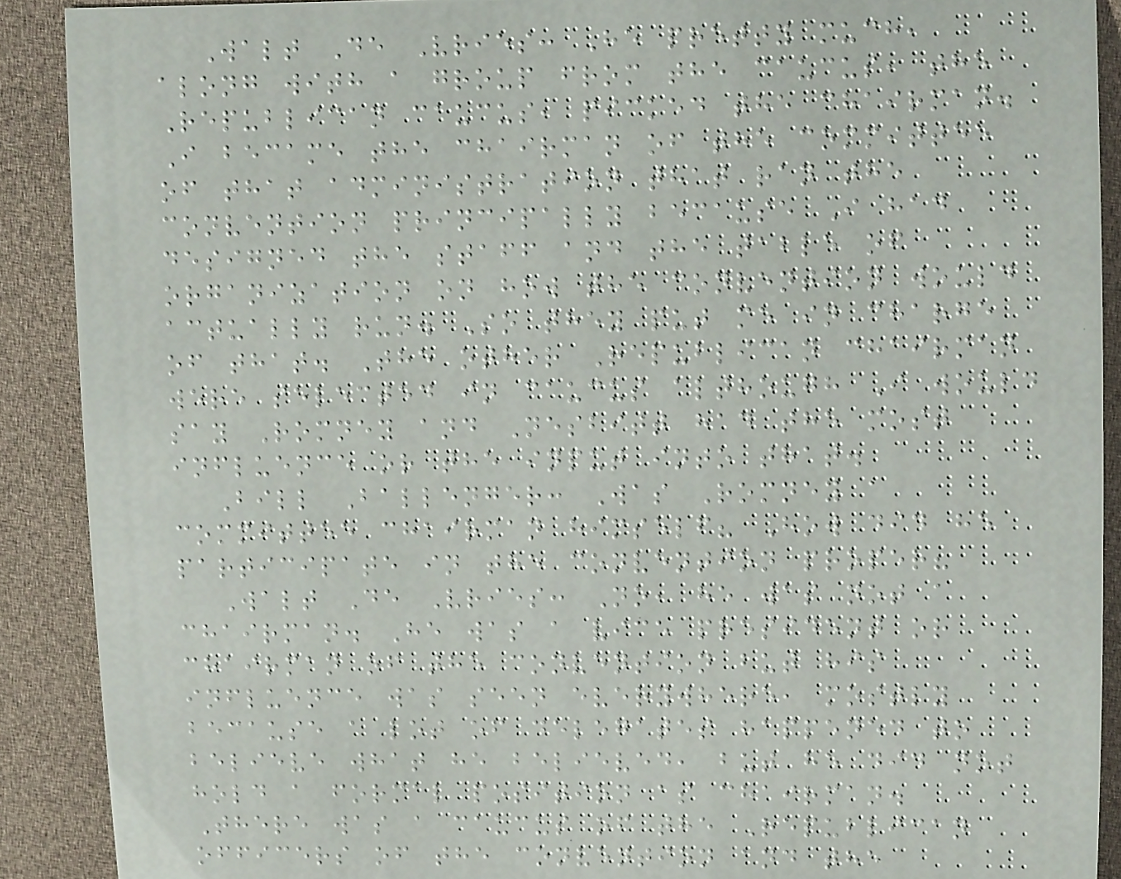Walt De Vries: He pretty much,
along with a group from the caucus, the
Republican caucus, picked the chairman.
I became the chairman of the committee
of that administration that ran the
convention principally because I had
designed the staff and the table of
organization on how the convention would
actually run. So they put me in charge
of that. The other Republican chairman
were selected in caucus although I would
say Romney and Nesbitt had the most
influence or the input into that.
Bill Ballenger: Was Romney a
committee chairman himself? How did he
participate in the convention proper?
Walt De Vries: No, he was not a
chairman. He was a vice president or
chairman of the convention but his
influence was seen everywhere, mostly
because a lot of delegates happened to
believe what he believed, but he did not
hold a formal position as chairman.
There was a caucus of the Republican
officers of the convention and the
